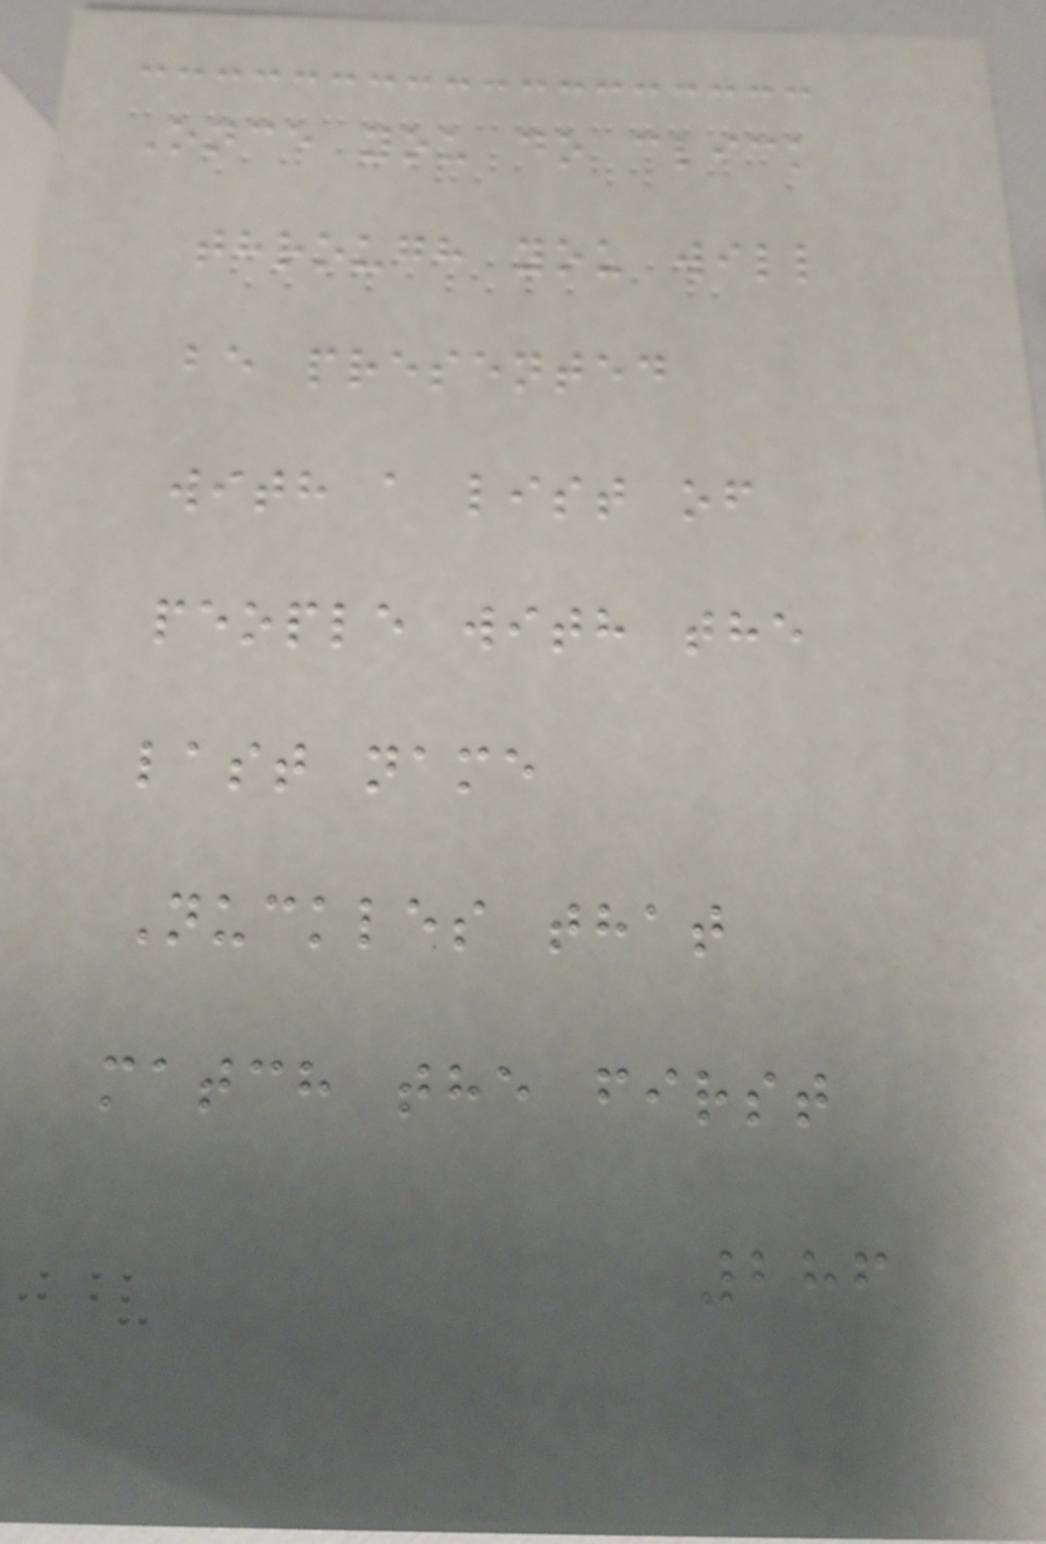Once you do click
through you will
be presented
with a list of
people with the
last name
Nuckles that
match the first
286
